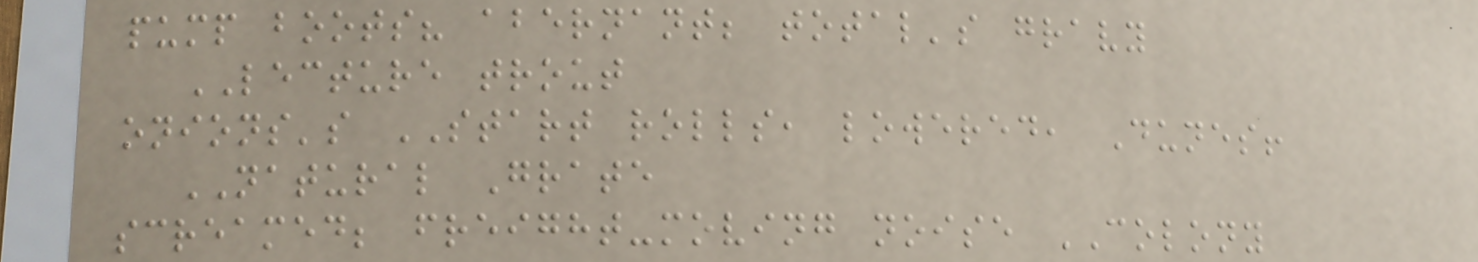pump boots? abernant; total's gravy
LECTURE trout
onions's START rolls, lowered, Dunes!
NATURAL Grate
screamed; freight-moving noise COLONY
